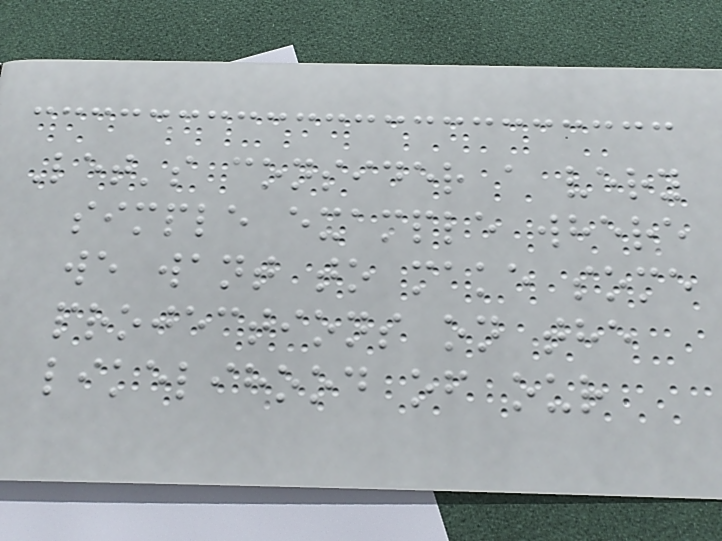Let's consider a very
simple example where
we want to make some
projections on the
likelihood of our
